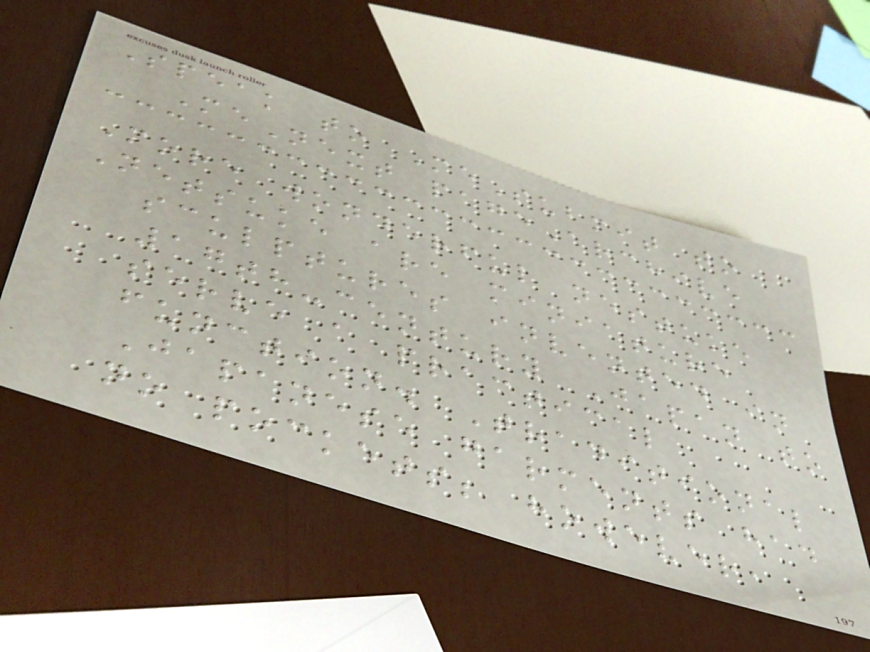Speak to MeSubmit to
MeNext pageArchive
More wonderful nestuke
Netsuke are miniature
sculptures invented in
17th-century Japan to
serve a practical
function. Traditional
Japanese garments had
no pockets; however,
